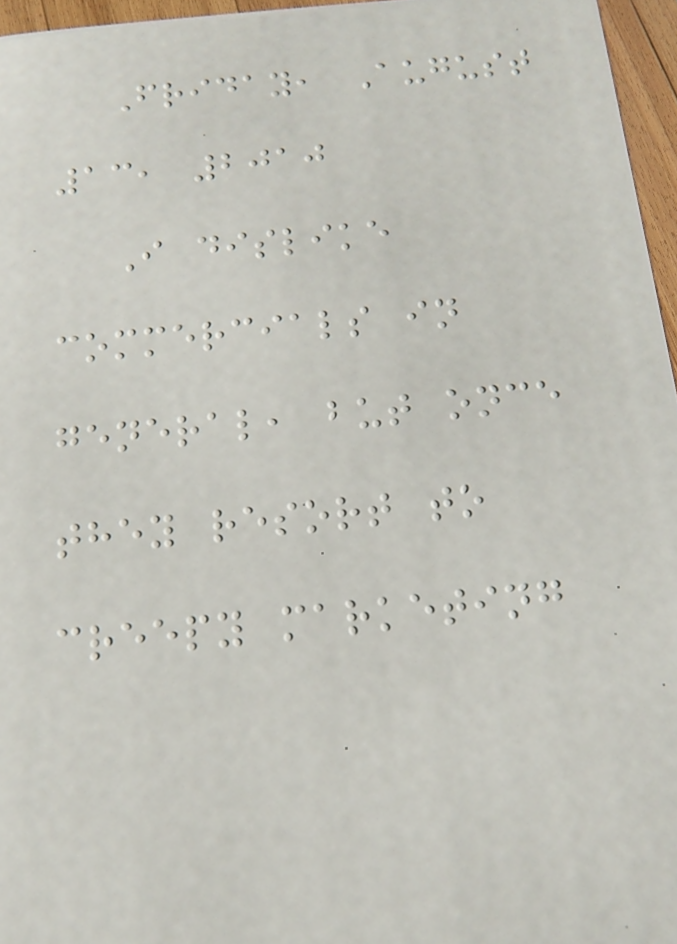Friday, August
13, 2010
I dislike
commercials in
general, but once
they resort to
creepy marketing
